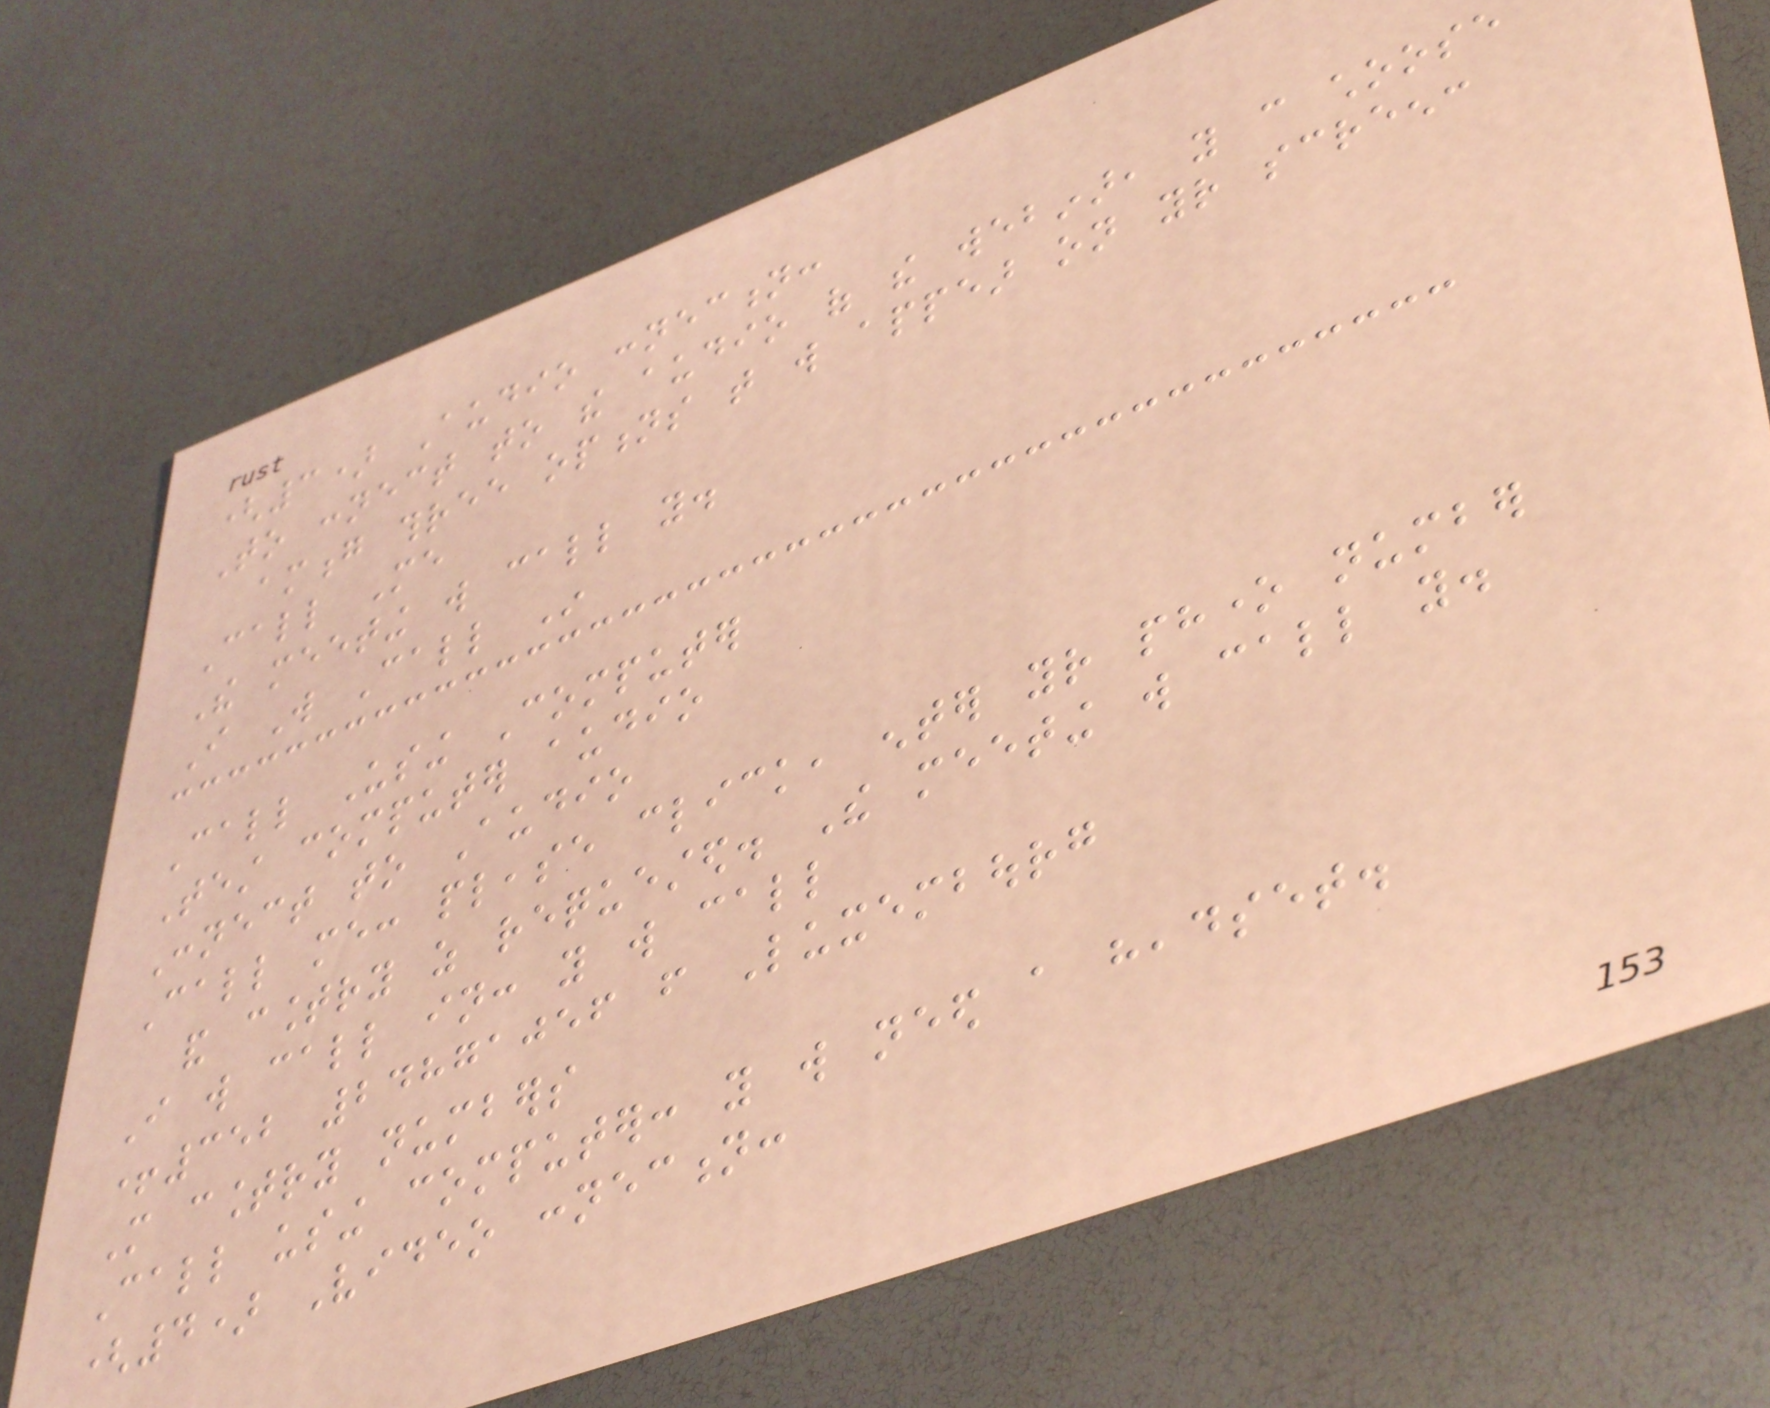(3) Audio connection:
To connect to the audio of the webinar, you can choose
among three options that will appear on your screen:
Call Me
The meeting will call you.
I Will Call In
Call Using Computer
Test computer audio
Connect to Audio
Call me: please click, enter your phone number
and country as requested. The meeting will call you.
I will call in: you will call
+352 24871056 from Luxembourg
More country numbers
Call using computer: you will need a headset.
(4) Video connection:
